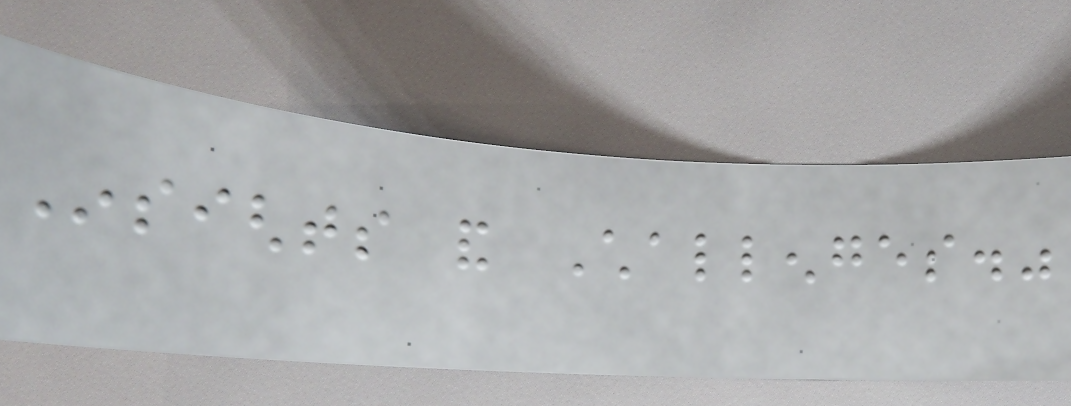Insights and Challenges."
